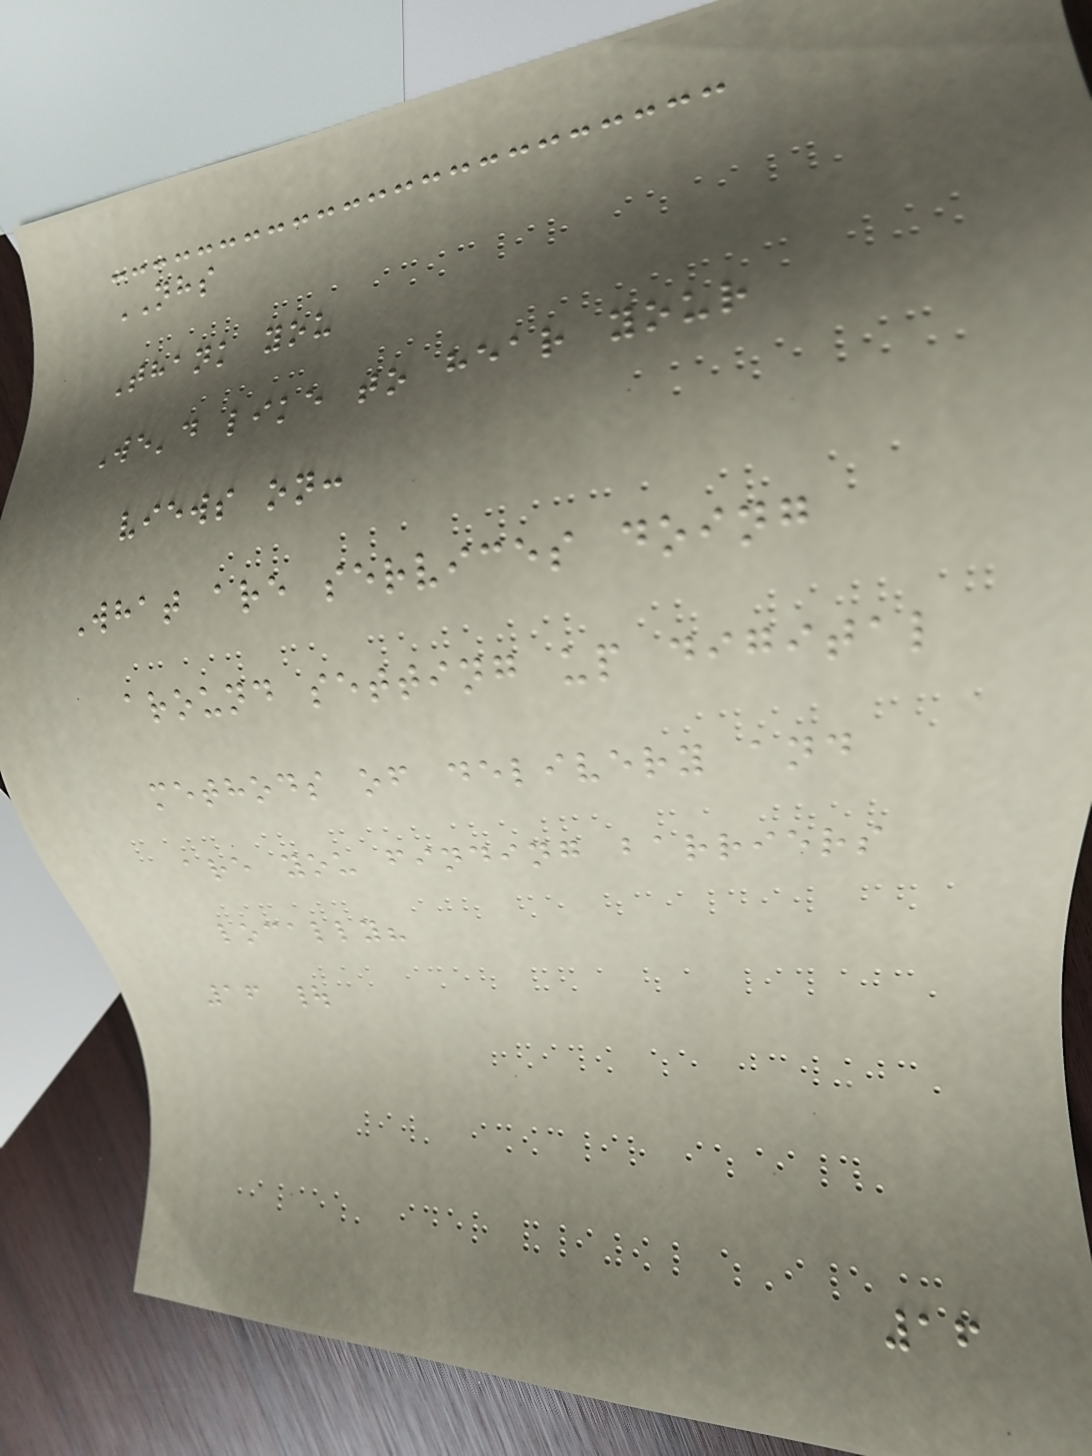NHS
Thank you
We'd like to hear your
views on:
What are services doing
around setting up digital
methods of delivery and
are you finding barriers
locally?
16 |
16
